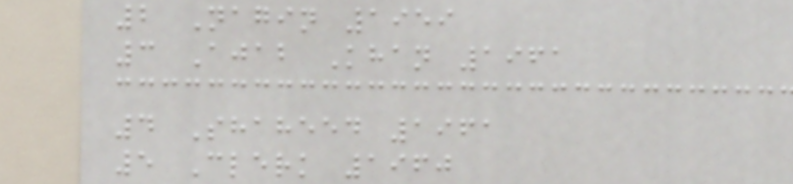2 Nagin 1959
3 Ajab Khan 1961
4 Shaheed 1961
5 Clerk 1960
